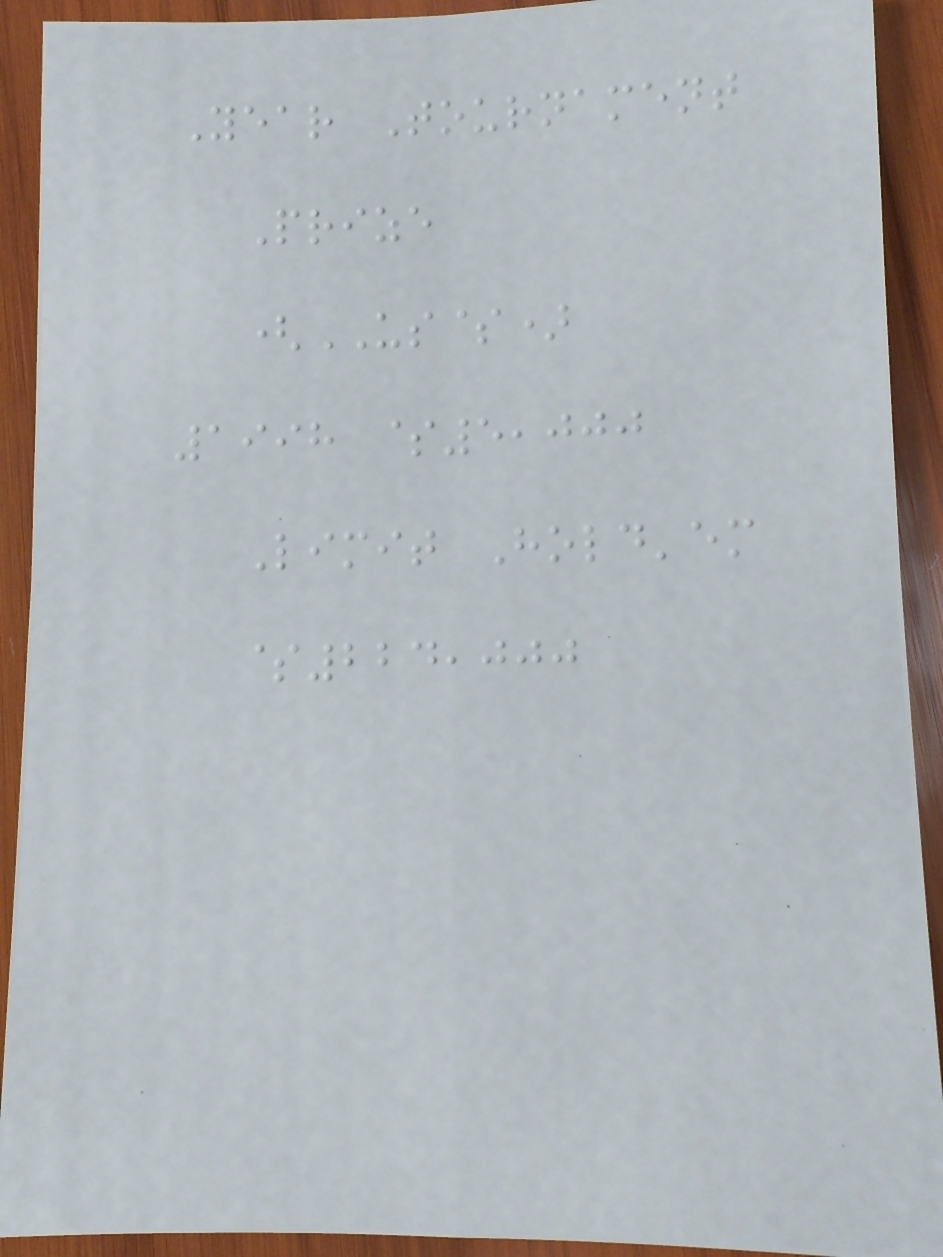Year Tournament
Prize
(US$)
1998 $5,000
Limit Hold'em
$224,000
